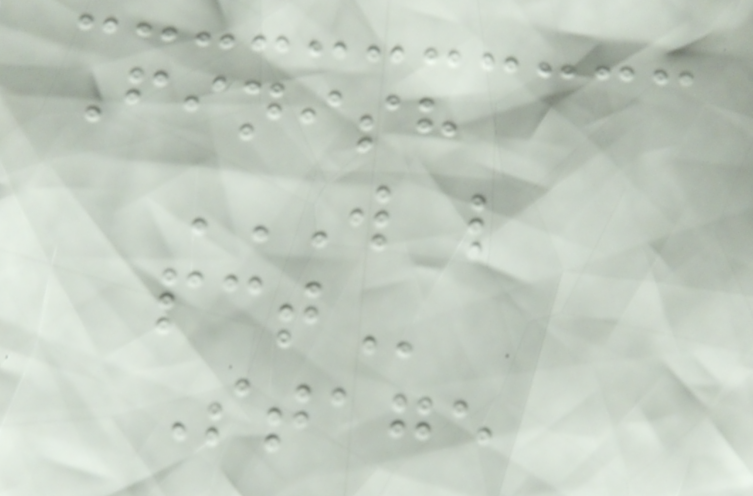Finish
W L
PCT
Stage
